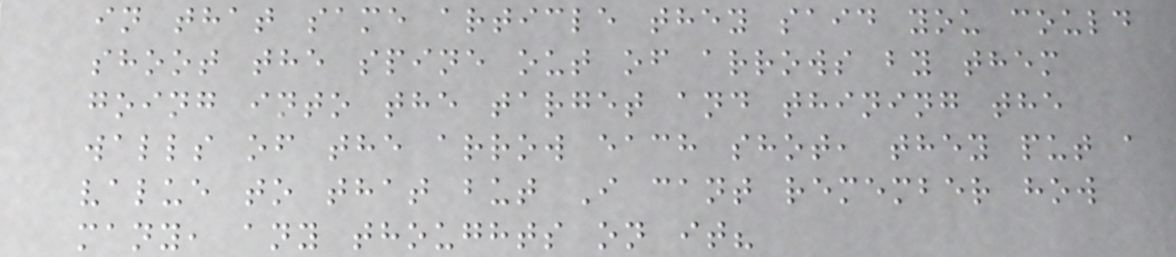in that same article they said you could
shoot the spine out of arrows by them
going into the target and thining the
walls of the arrow each shot, they put a
value to that but I cant remember how
many, any thoughts on it?
